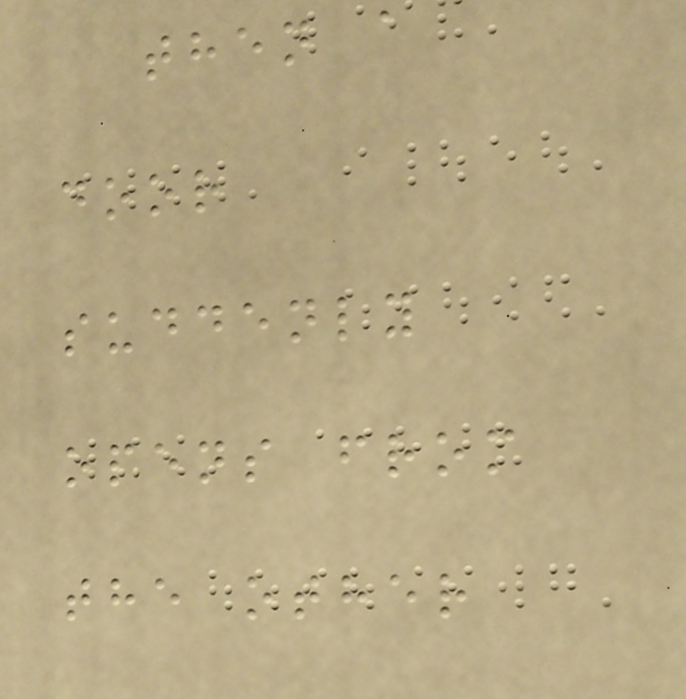then a
door
suddenly
opens from
the other
